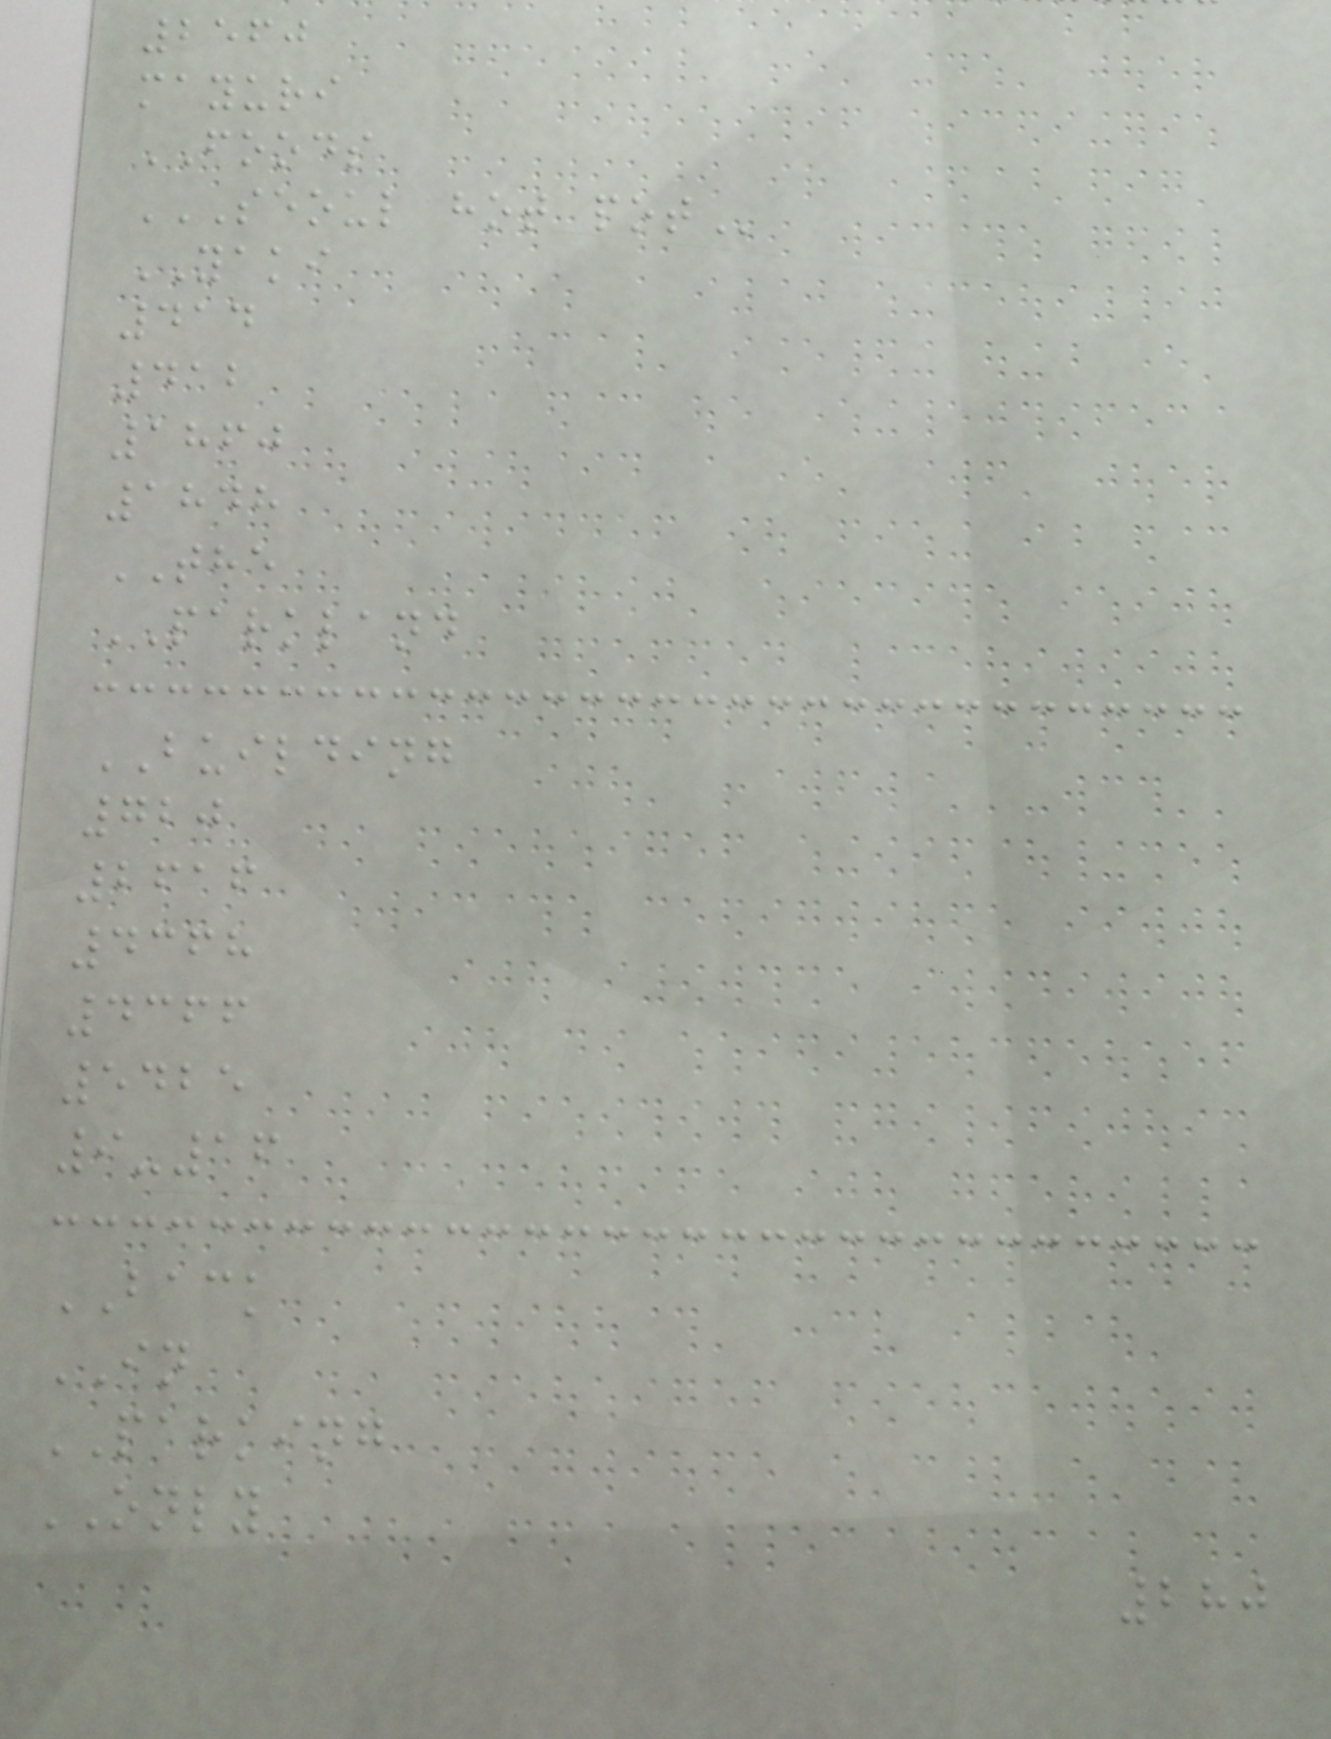2560
mayuri
FOODS
SEOUL HOT POT
YAKI
414
412
1860
1848
THE
PARKLAND
BUILDING
720
2616
4368
4366
5425
9-16
BACK
IN
PARKING
ONLY
280
